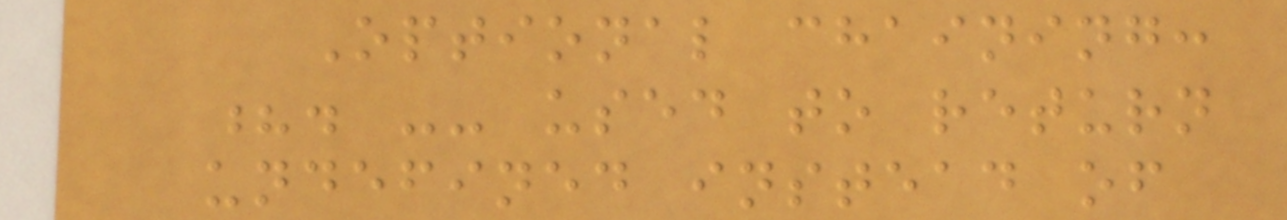Optional chaining:
?. -- used to return
undefined instead of
